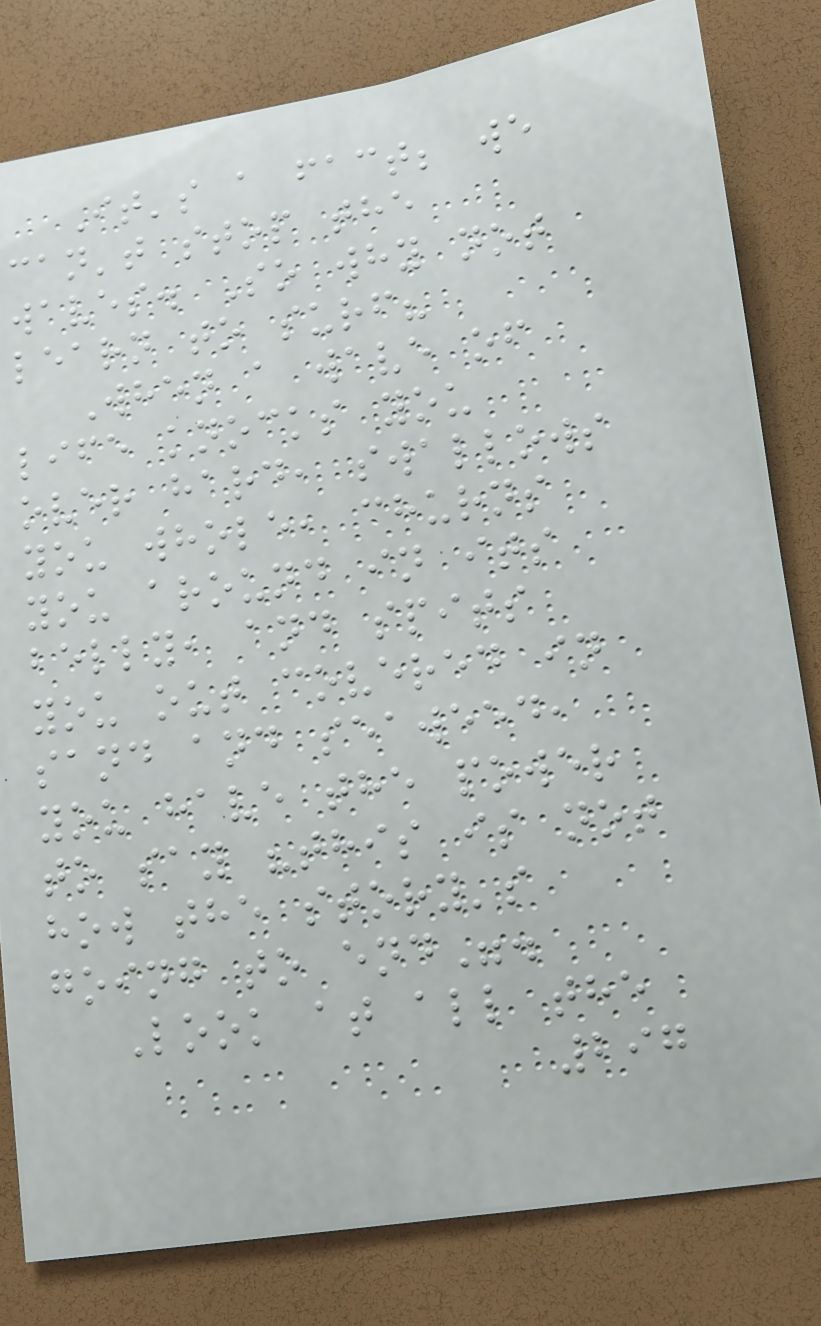It's a fact; we
can't stop the
waves. So why not
learn to surf?
When a wave of
life knocks you
over hard, swallows
you whole, churns
you around in its
belly, and spits
you out covered in
sand and seaweed,
you have the power
to say "this is not
how the story's
going to end".
Look at all the
297
